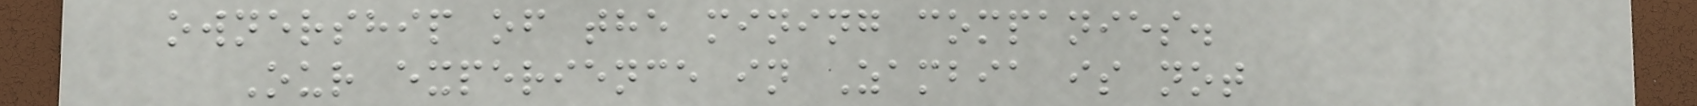ownership of the mining companies.
Our experience in Zambia is not
